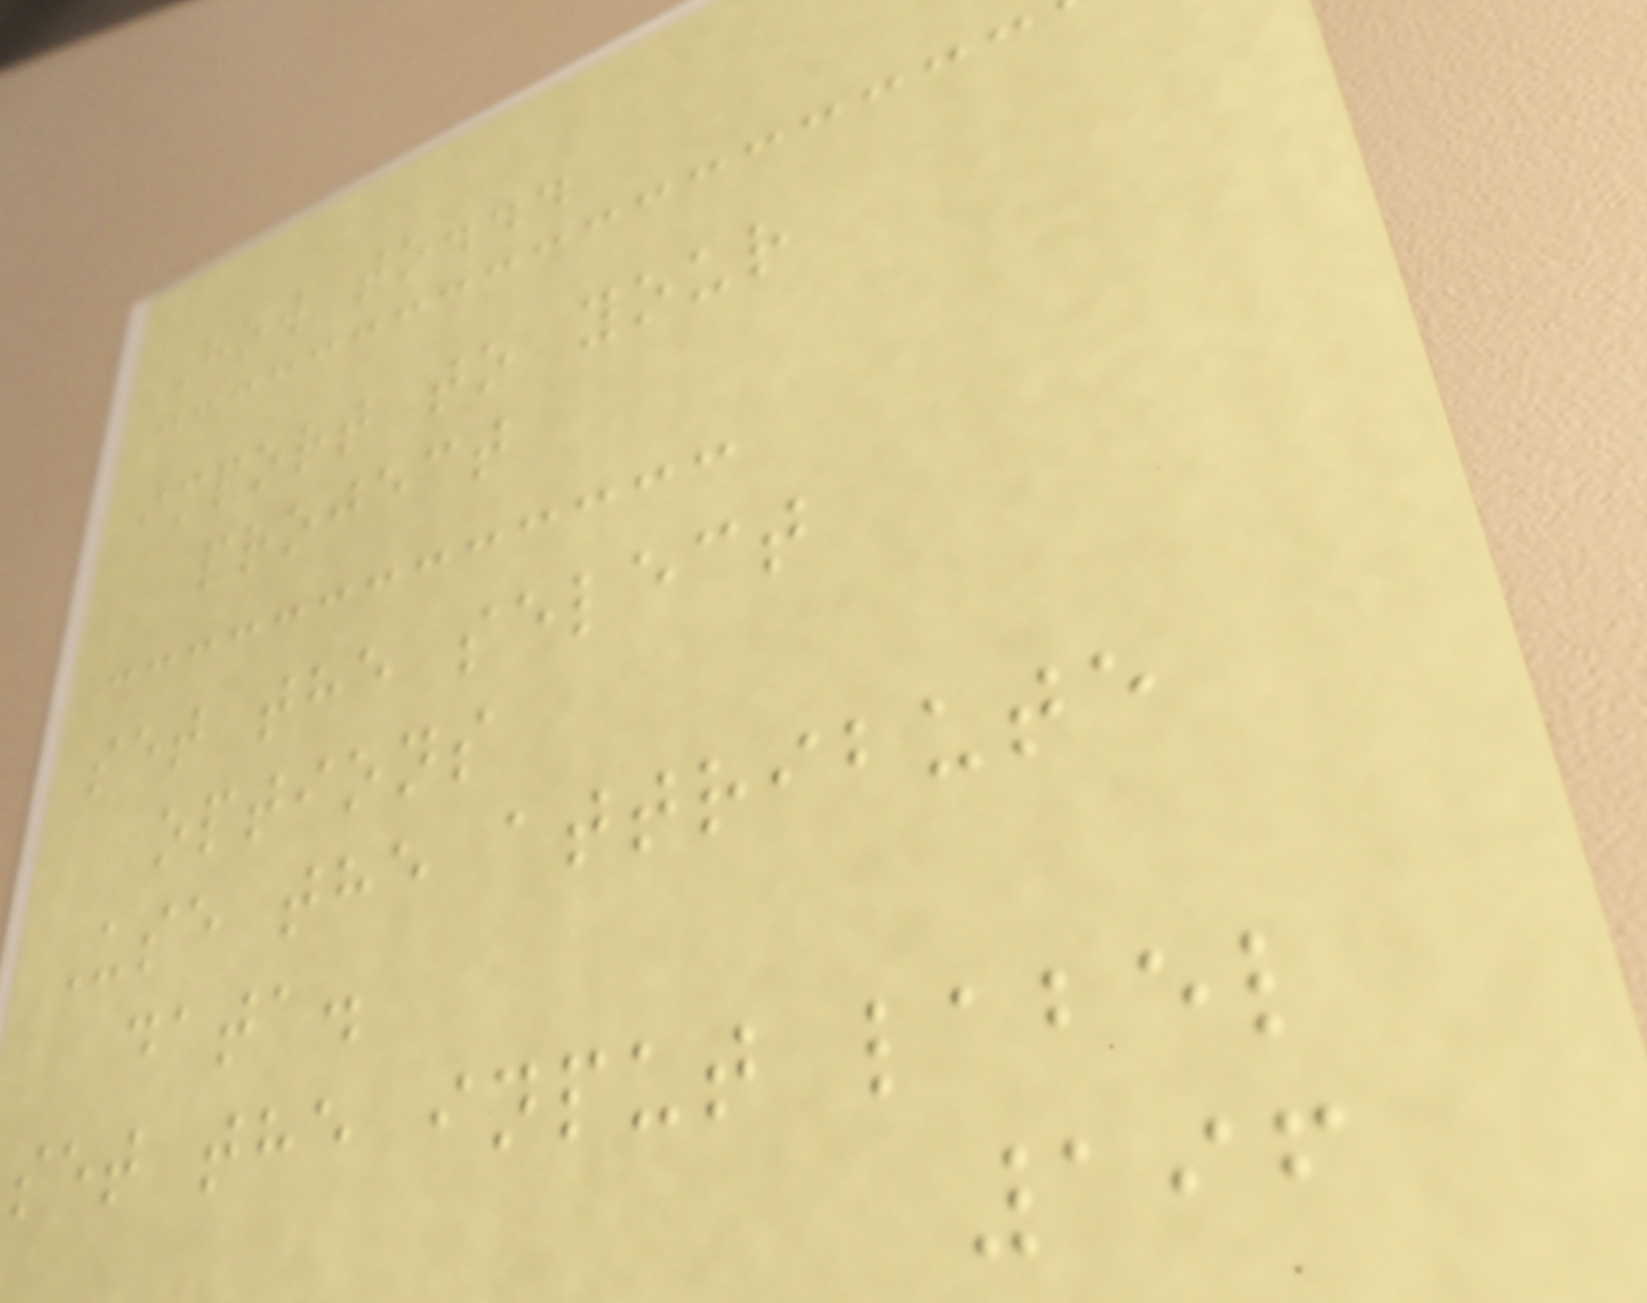How to...
import to your
project
set the select
options
Use the attribute
data.
set the input label
196
